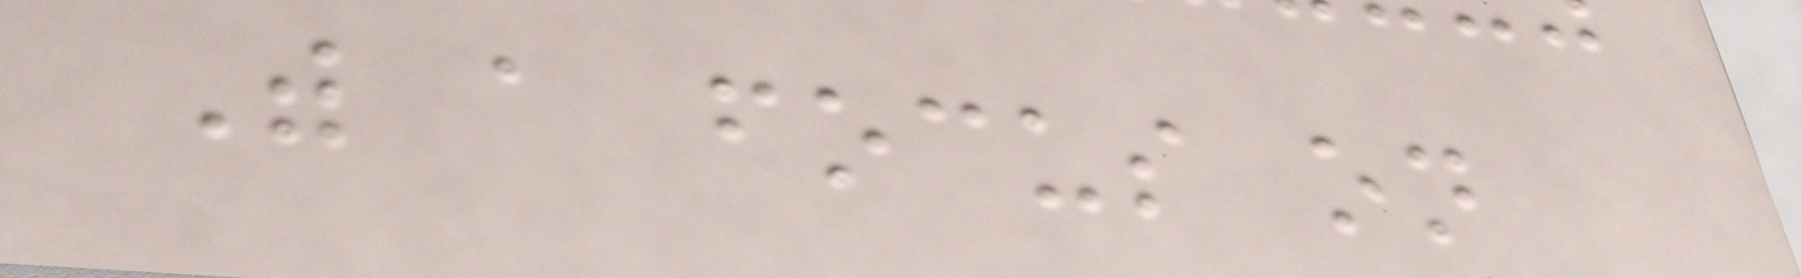With a focus on
